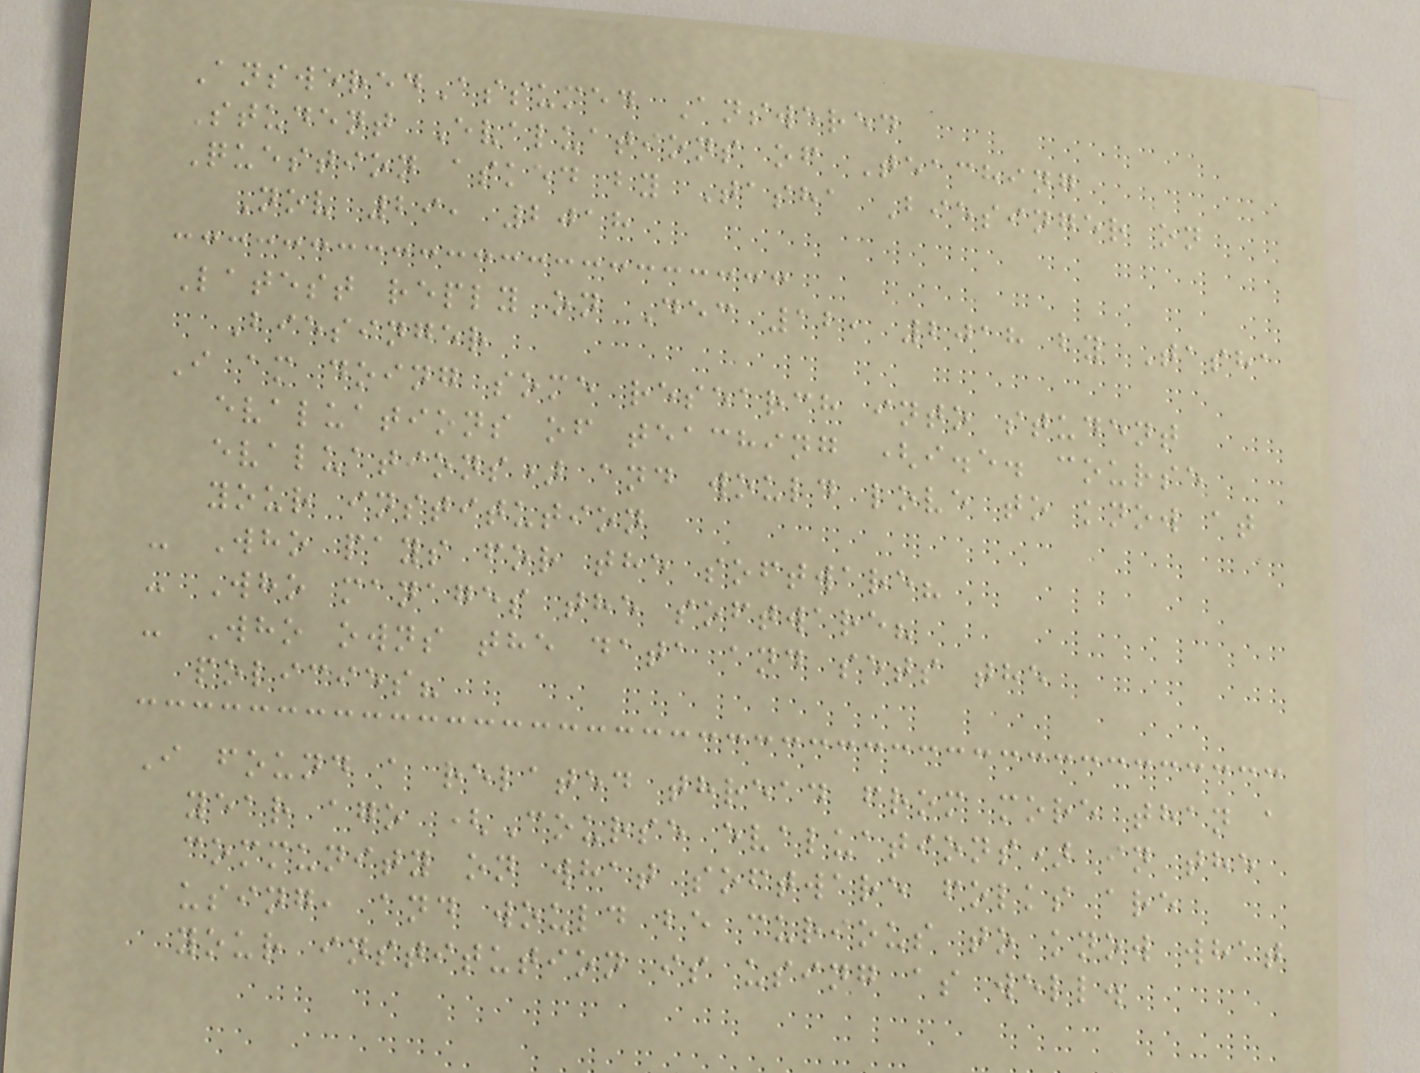AnsweredAssumed Answered
Student Evaluations of Teaching
Question asked by Tasha Biesinger on
Nov 29, 2018
Latest reply on Dec 12, 2018 by Tasha
Biesinger
I am doing some research into student
evaluations of teaching (i.e. course
evaluations) and would love to know at
your institution
- Who pays for the software?
- Who manages the software?
- Who owns the data and sets the
policies?
I found a related thread from more than a
year ago (Course evaluations) in the
community on what software folks are
using, and would be curious to know what
your institution is using as well.
